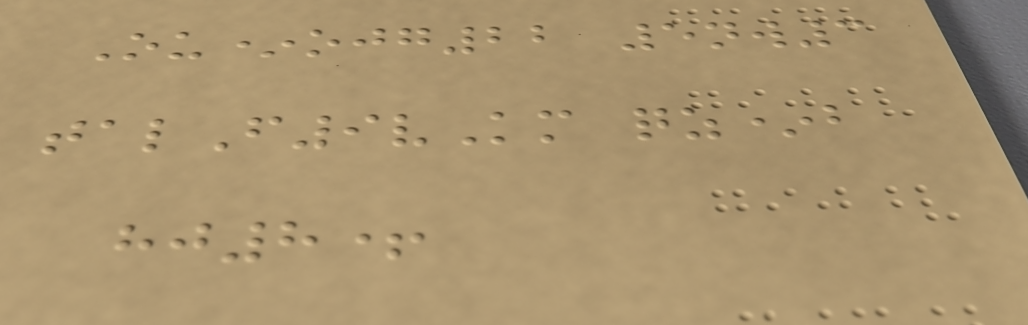Ou*ojg22 5nw3
talF9vKm qz*b
hj8+
